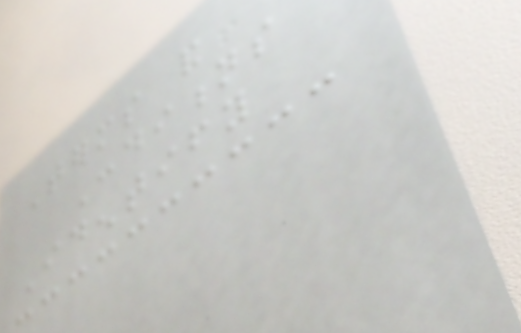Terms and
Conditions
Identify
